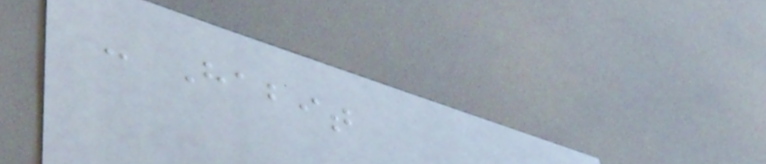- Habit
